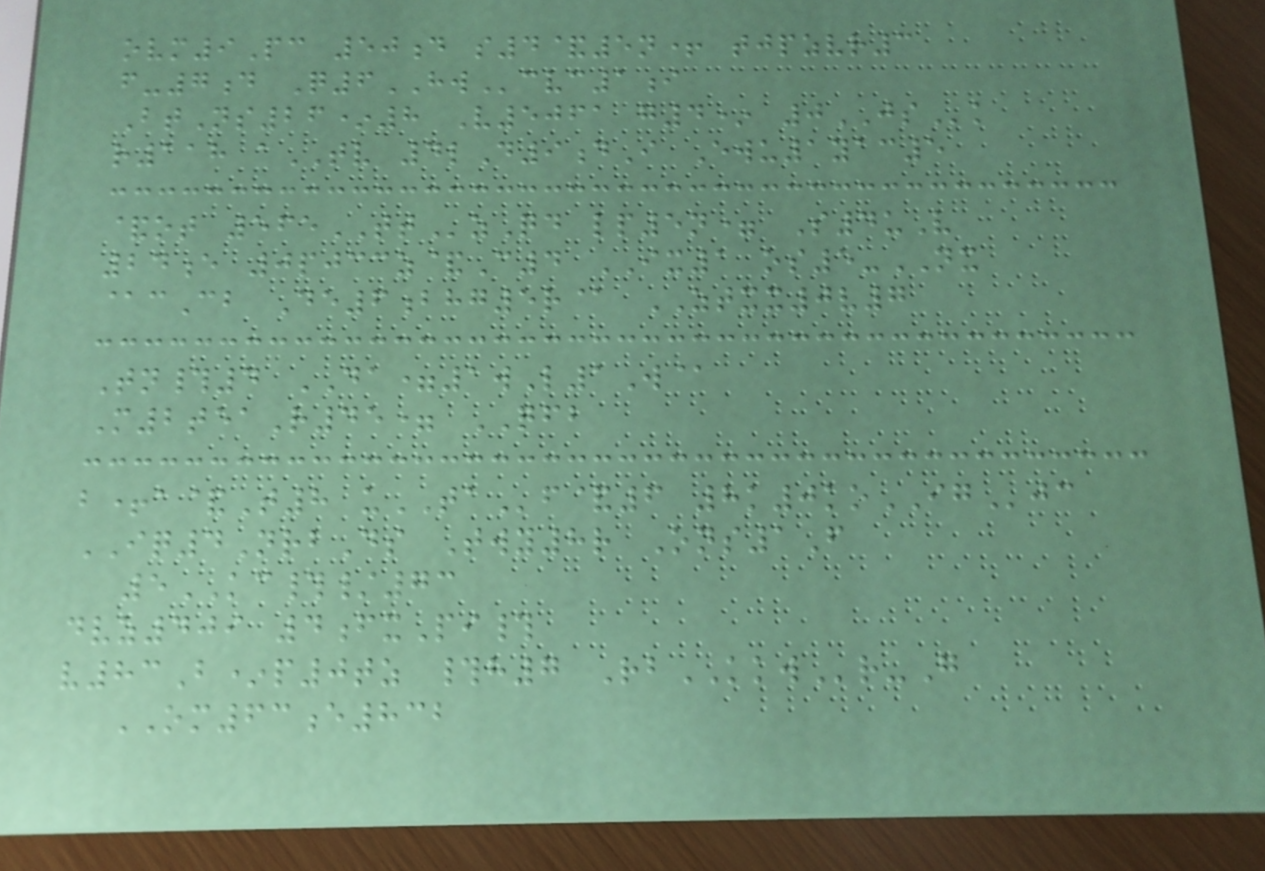ovm9Pc 50d s4&5n+ tjpzvr3
f-7d Q6HWcvc1i
BtNs26*8 V5061 g4* 0JSk
r118 aTV 4lD9dI Ewu1yac5
&ot 565TTzQd lp5n= S4uV
24e 0pjccz&C4 IX1 os5-NX
@cCb De6bhg5r@ ZTXX0v7
Tn#4 DA=1wL1W@
M2teaR45= QFB
b+a&T8 uTAf&6 8k0koIGjc
IQ4NrbDs Twy8r Ons1F
5KC#/73
dvz409 4fxPi#
v83B*p0tz #h7 RbKKWr-G
OM63e832
